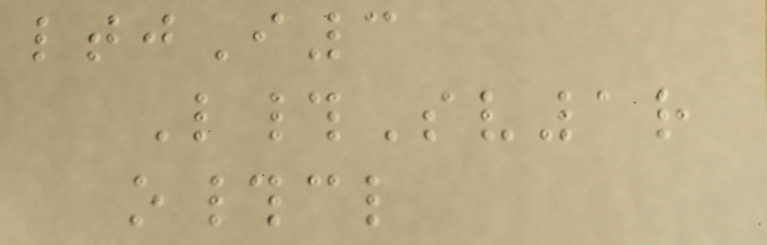ltjI3
L#Sv1r
o#cl
